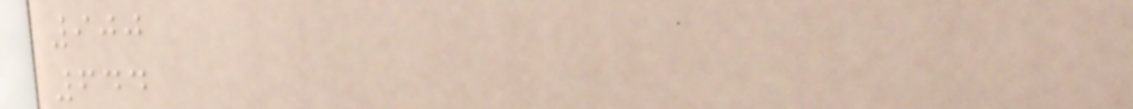900
644
